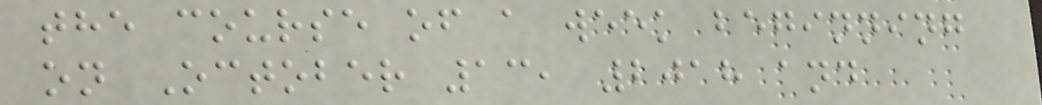the course of a week beginning
on October 13, 2018 and
